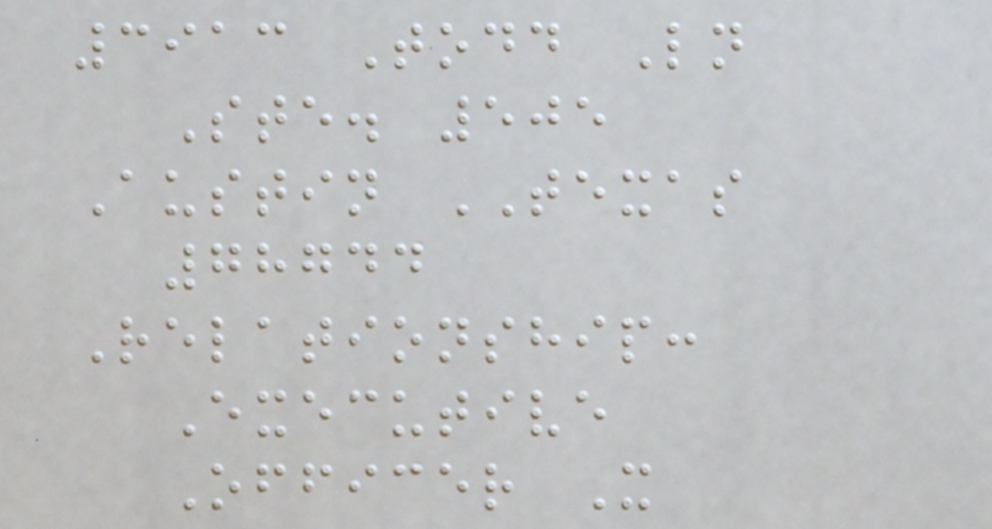3913 Todd Ln
Ste. 505
Austin TEXAS
78744
Relationship:
Executive
Officer X
